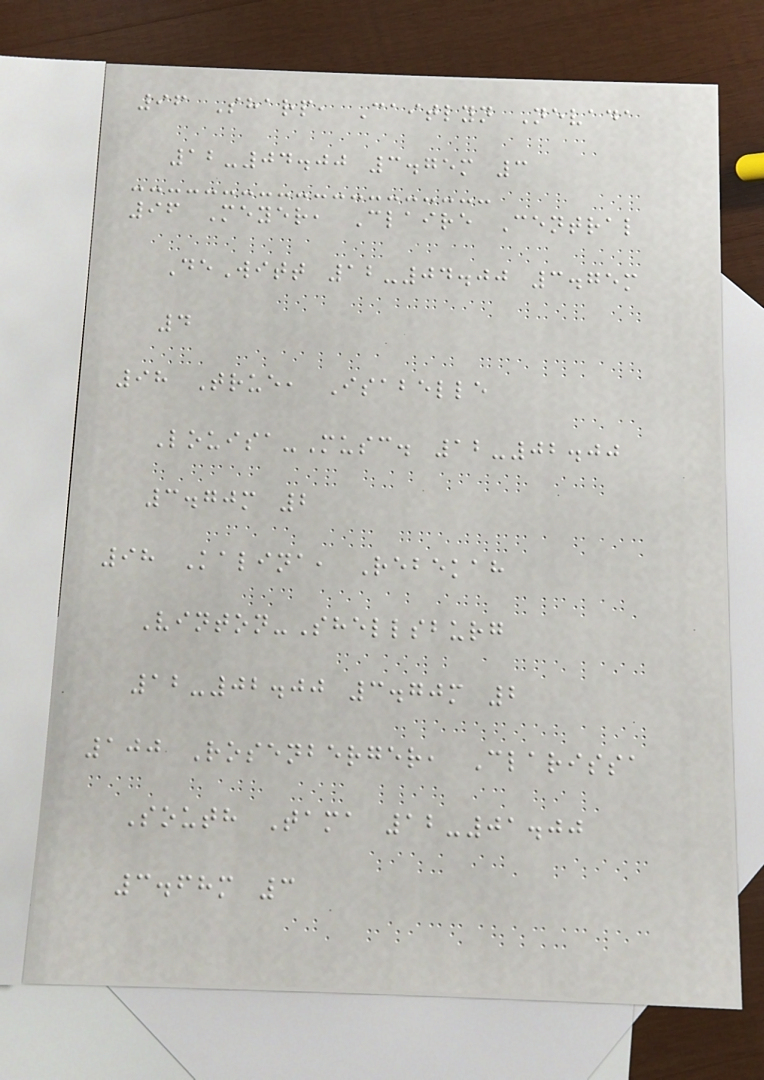96 Sharp, Caitlyn Nevada
12-04.00 3.75m 3
96 Meyer, Claire Central
DeWitt 12-04.00 3.75m
4
98 True, Isabelle
Louisa-Musc. 12-02.00
3.70m 2
98 Kalina, Rebekah
Vinton-Shellsburg
12-02.00 3.70m 2
100 Rosenberger, Clarissa
South Tama 12-01.00
3.68m 3
